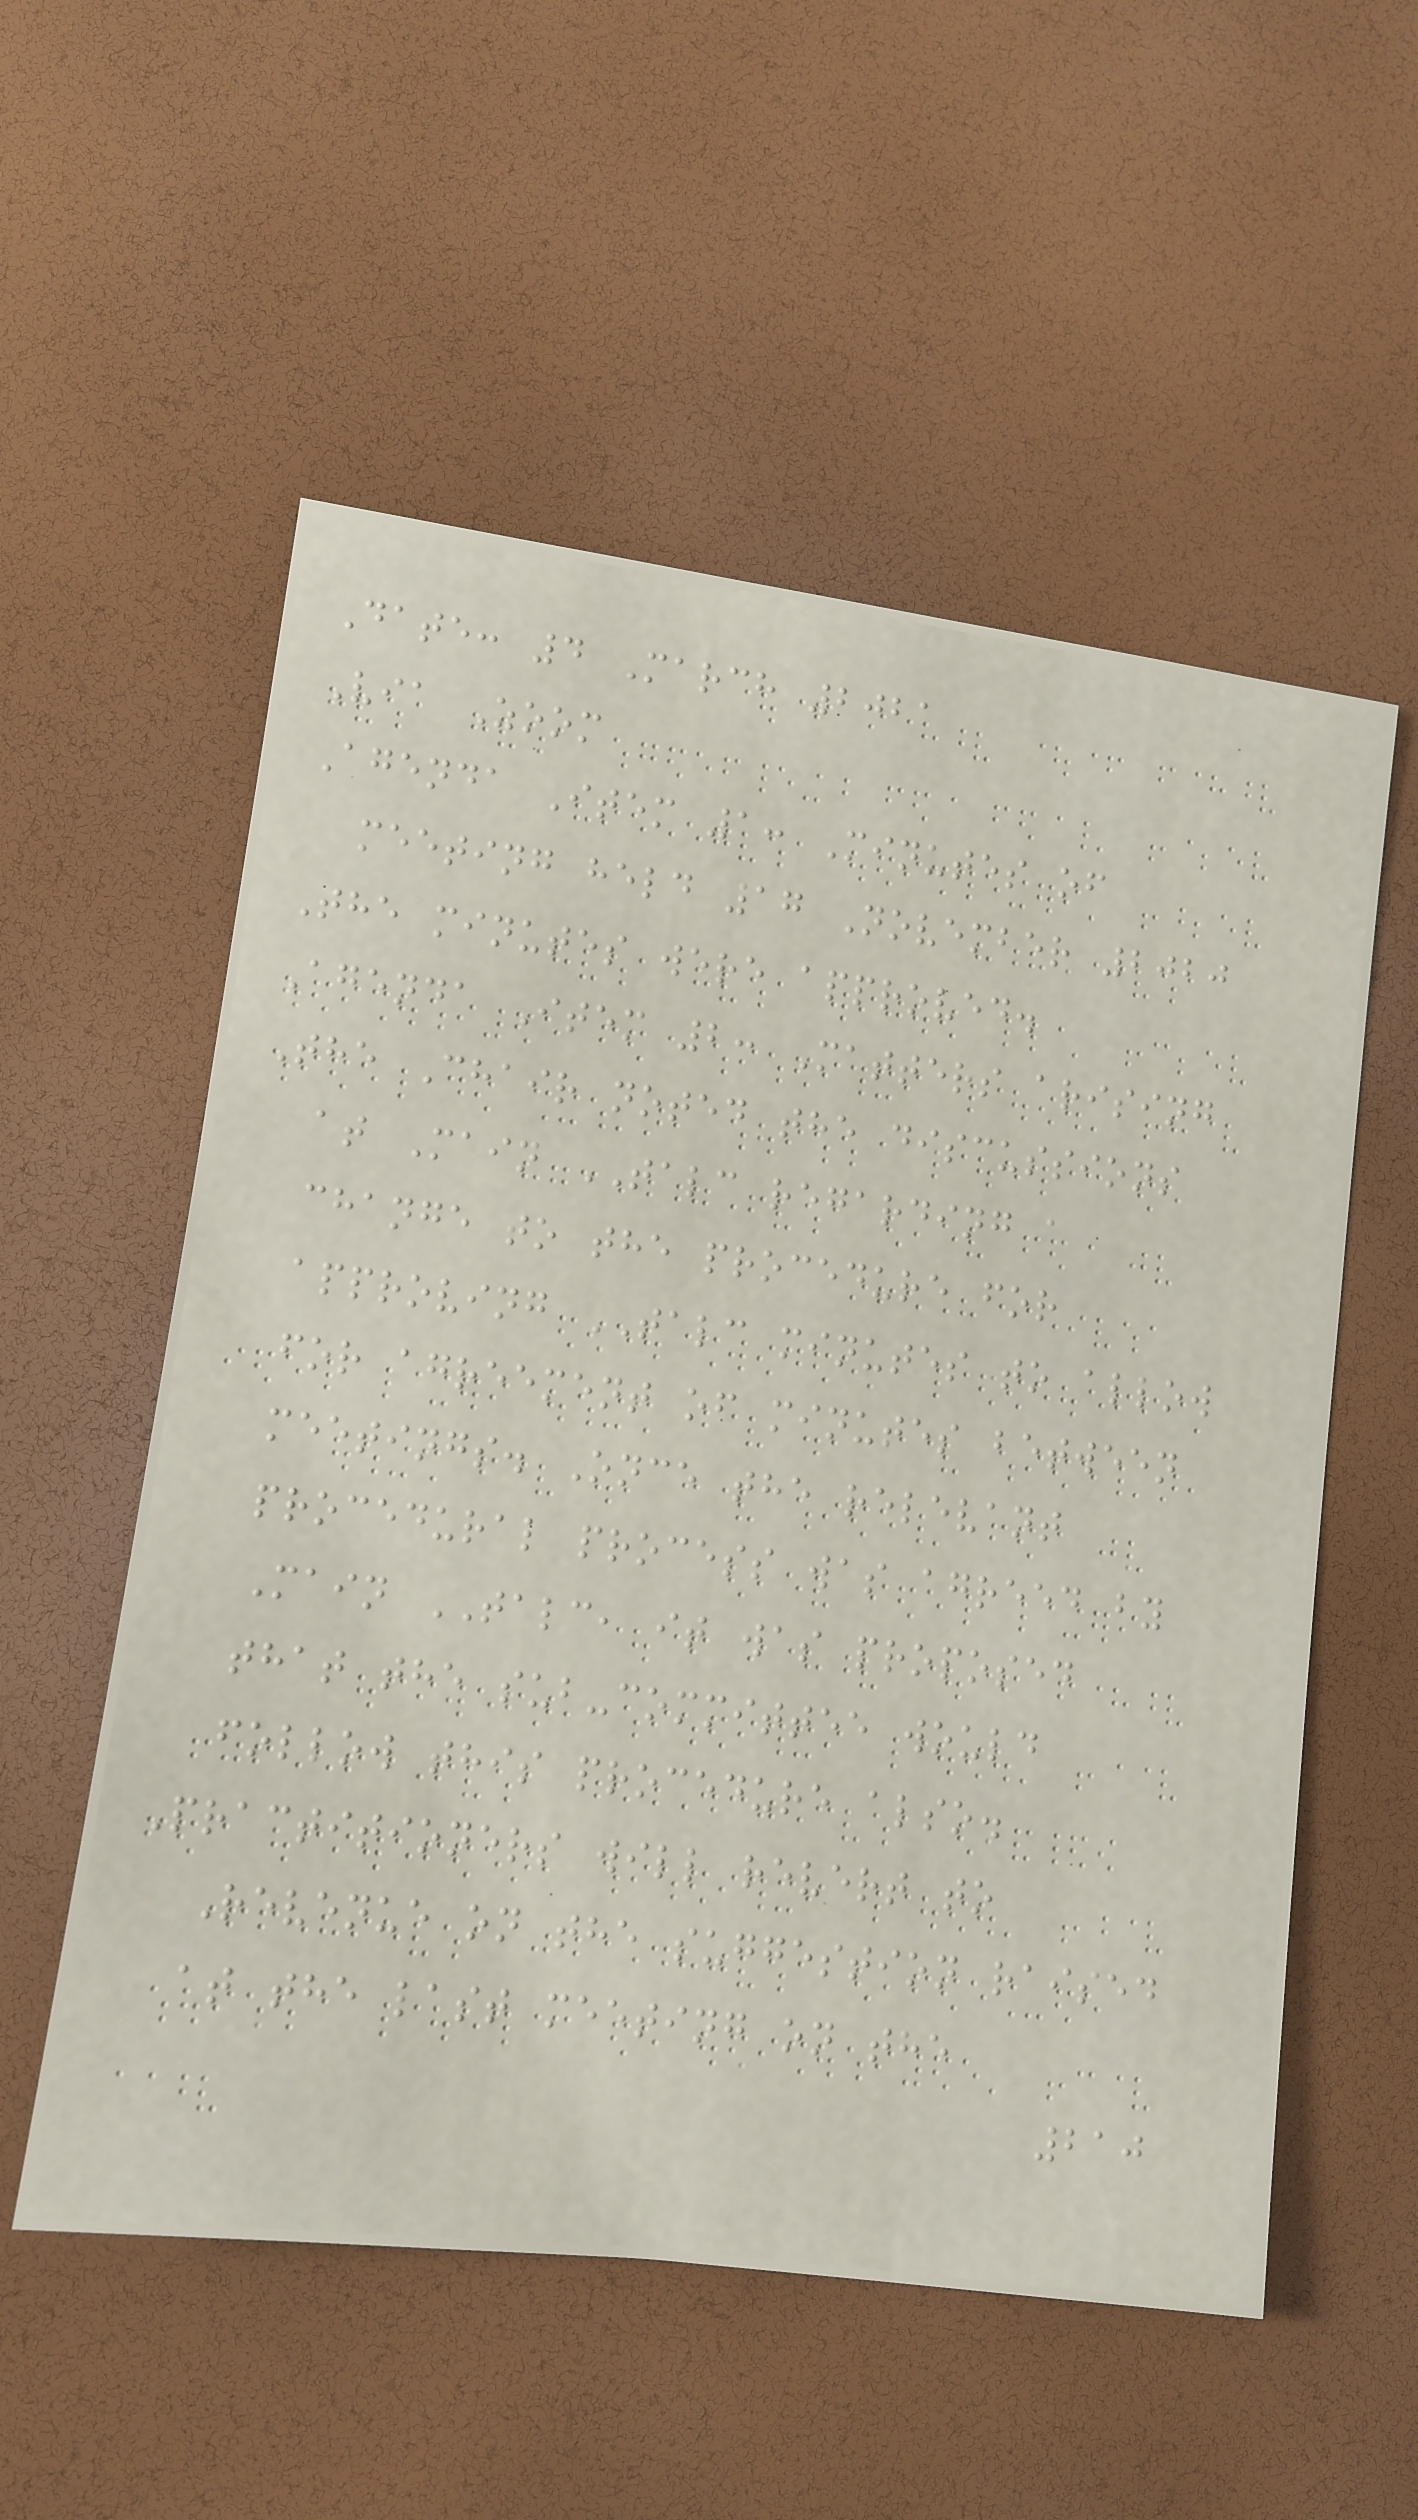Date: 4 March 2021
Via Zoom
Agenda Item 1: Minutes of
meeting held 17 November 2020
The minutes were approved.
Agenda Item 2: Matters arising
The Chair noted the discussions
at Main TALC regarding a
change to the procedure for
approving TALC minutes to allow
for agreement of minutes between
meetings. Once the relevant
procedural process was agreed by
Main TALC, it was proposed
that the sub-committee would
follow this procedure also.
Practitioners will revert to
Revenue on the suggestion raised
at the last meeting on the
210
